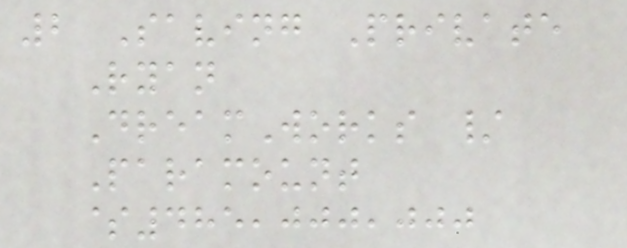2 Saving Private
Ryan
DreamWorks /
Paramount
$485,000,000
